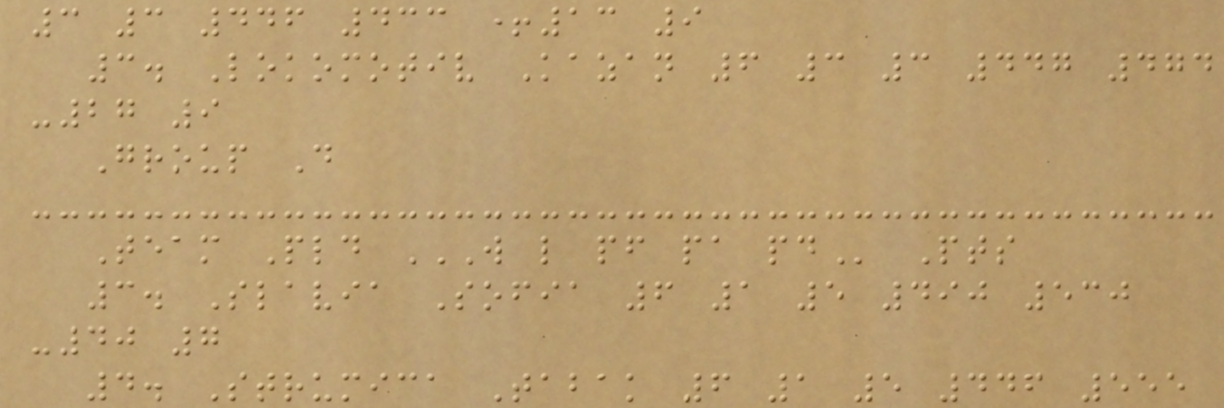3 3 446 433 +13 9
3. Lokomotiv Kazan 6 3 3 447 474
-27 9
Group D
Team Pld W L PF PA PD Pts
3. Slavia Sofia 6 1 5 490 530
-40 7
4. Strumica Tabak 6 1 5 446 555
